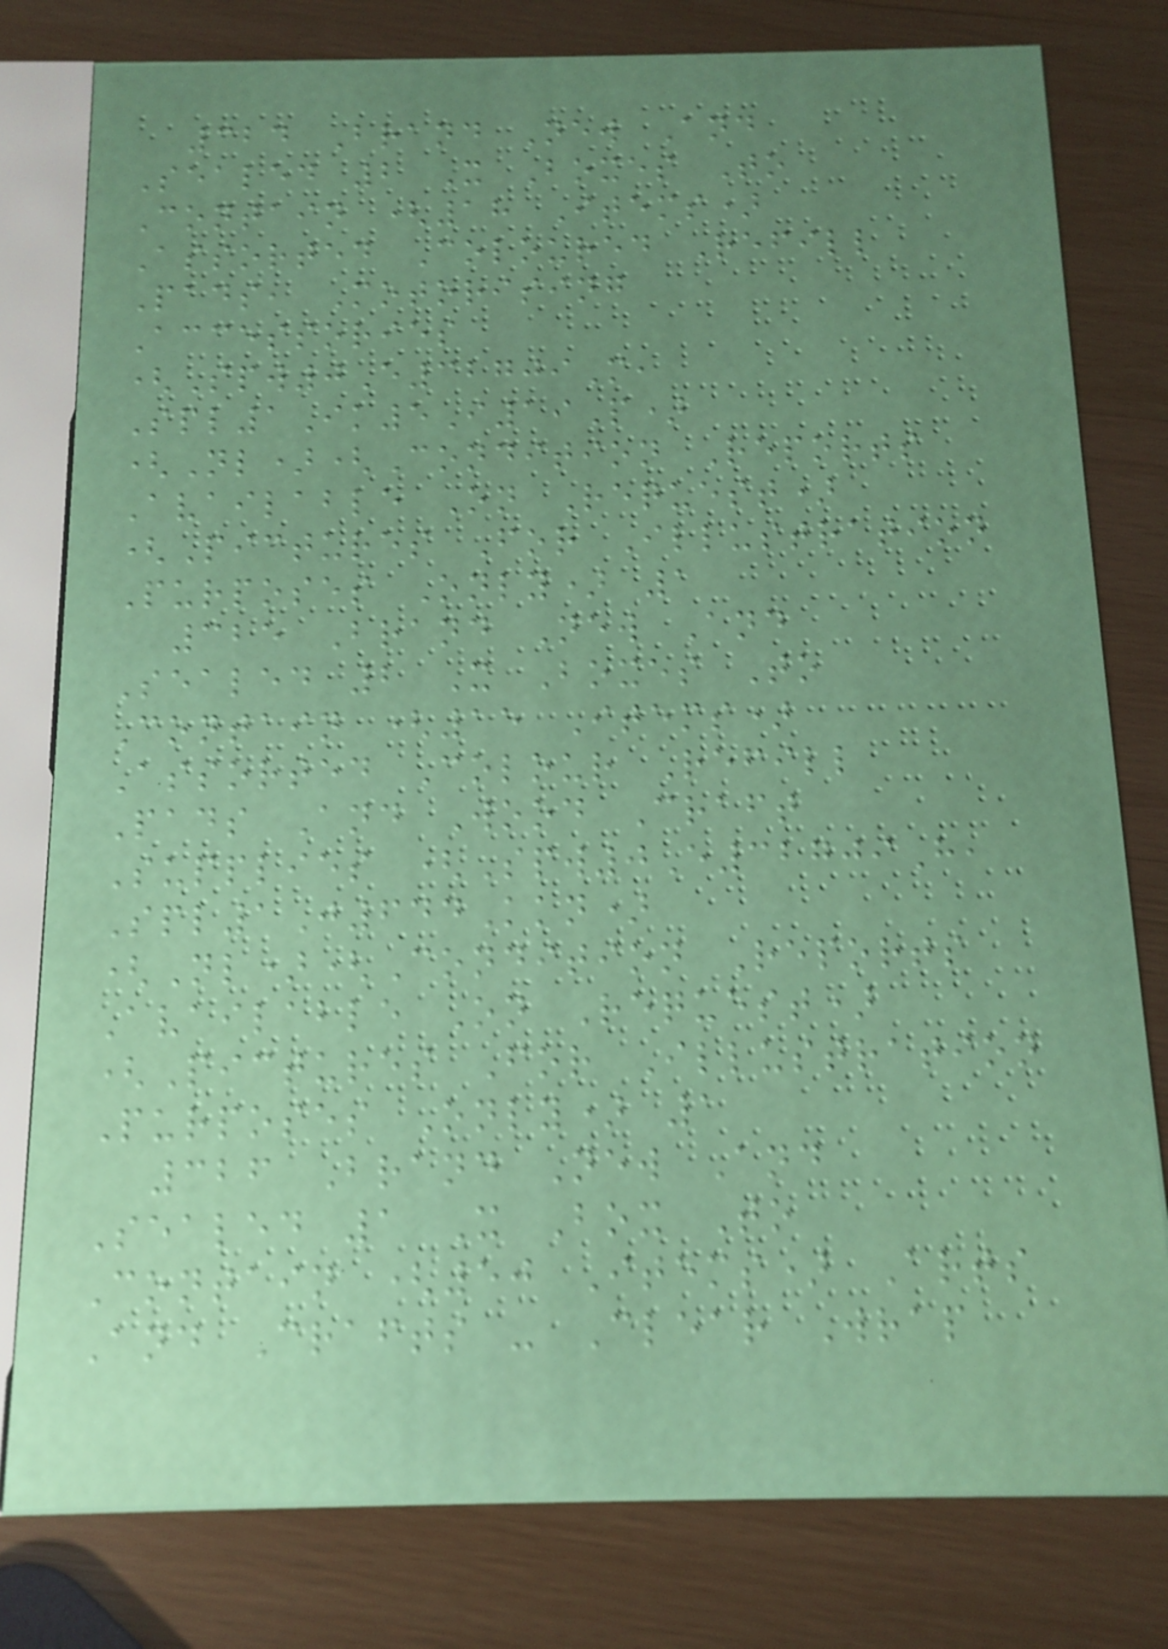324 Brand New And
Sealed 2 X Boxes To
Contain (18 Items)
Assorted Coloured Refill
Pads, Motorising
Accessories
(Spw0E32709M,
Spl1Ik5I19P)
(Nl)(Condition Reports
Available On Request)
(Pictures For Illustration
Purposes Only) 1
325 Brand New And
Sealed 2 X Boxes To
Contain (15 Items)
Assorted Colour Refill
Pads And Wood Craft
Supplies (Spw0E32709H,
Spl1J644Kkn)
(Nl)(Condition Reports
Available On Request)
(Pictures For Illustration
Purposes Only) 1
326 Brand New And
Sealed 1 X Box To
Contain (50 Items) Arts
And Crafts - Clear Wrap
